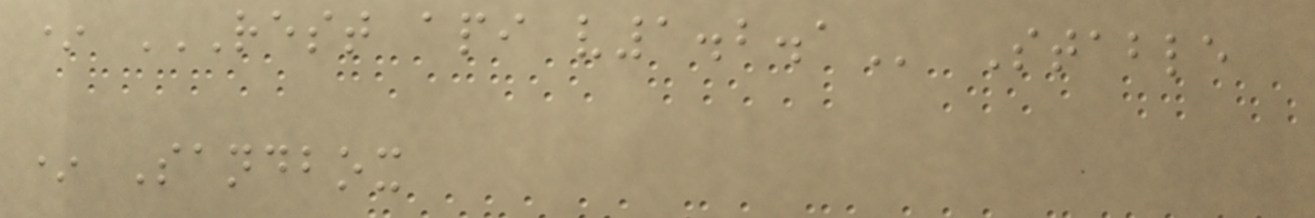* REST API V1.2.1 Stable
* Sandbox
